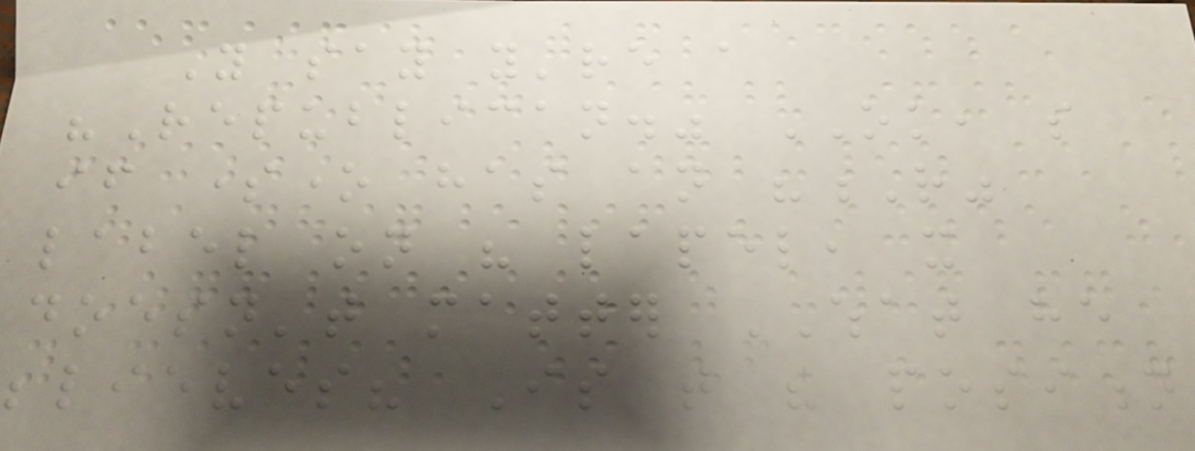You say you're a
"Republican." OK, so
if someone has an "R"
label on his lapel, it
doesn't matter WHAT he
believes? Is that the position
